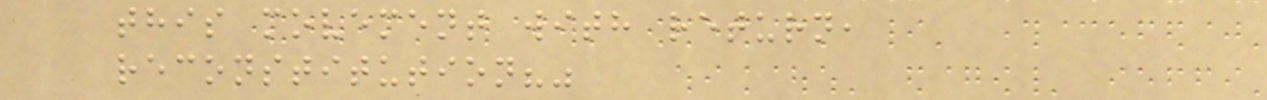this movement with return,
reconstitution?"
